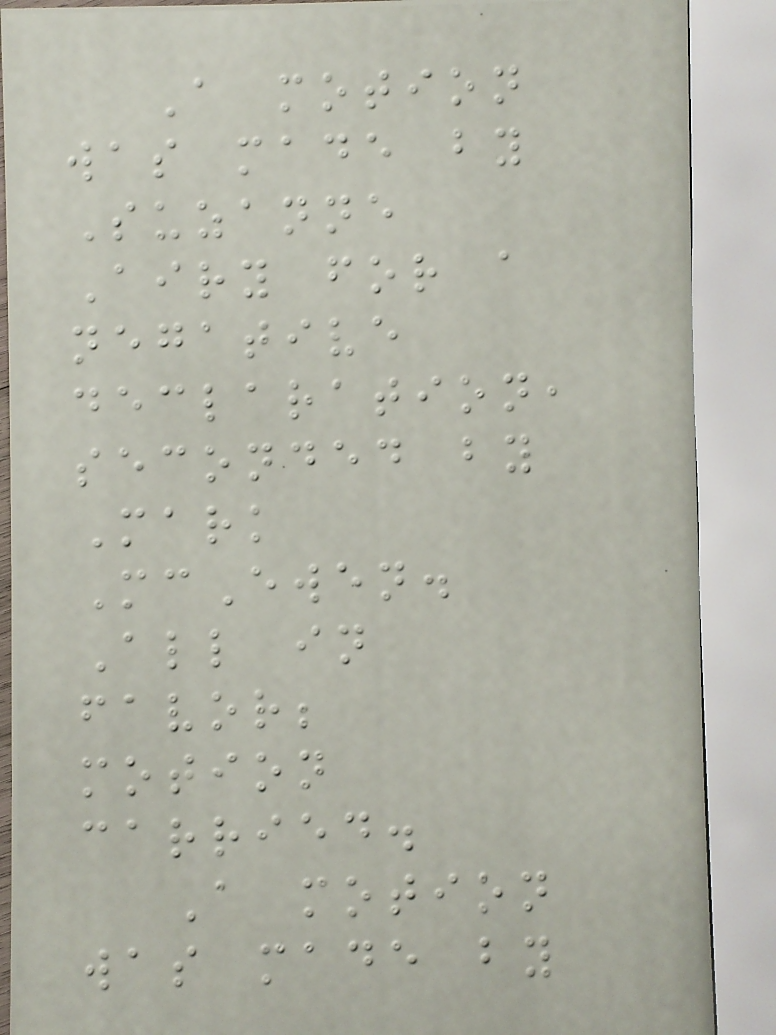A motion
was made by
Suzanne
Airy for a
negative
declaration,
seconded by
Mark
McEwen.
All in
favor;
motion
carried.
A motion
was made by
